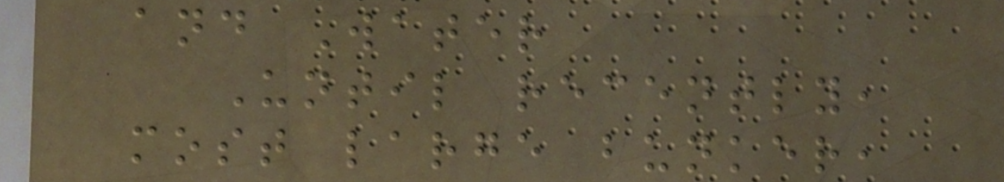and Water
Until recently,
most large bunker,
